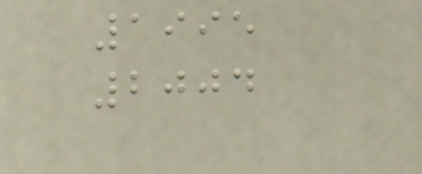1995
2004
